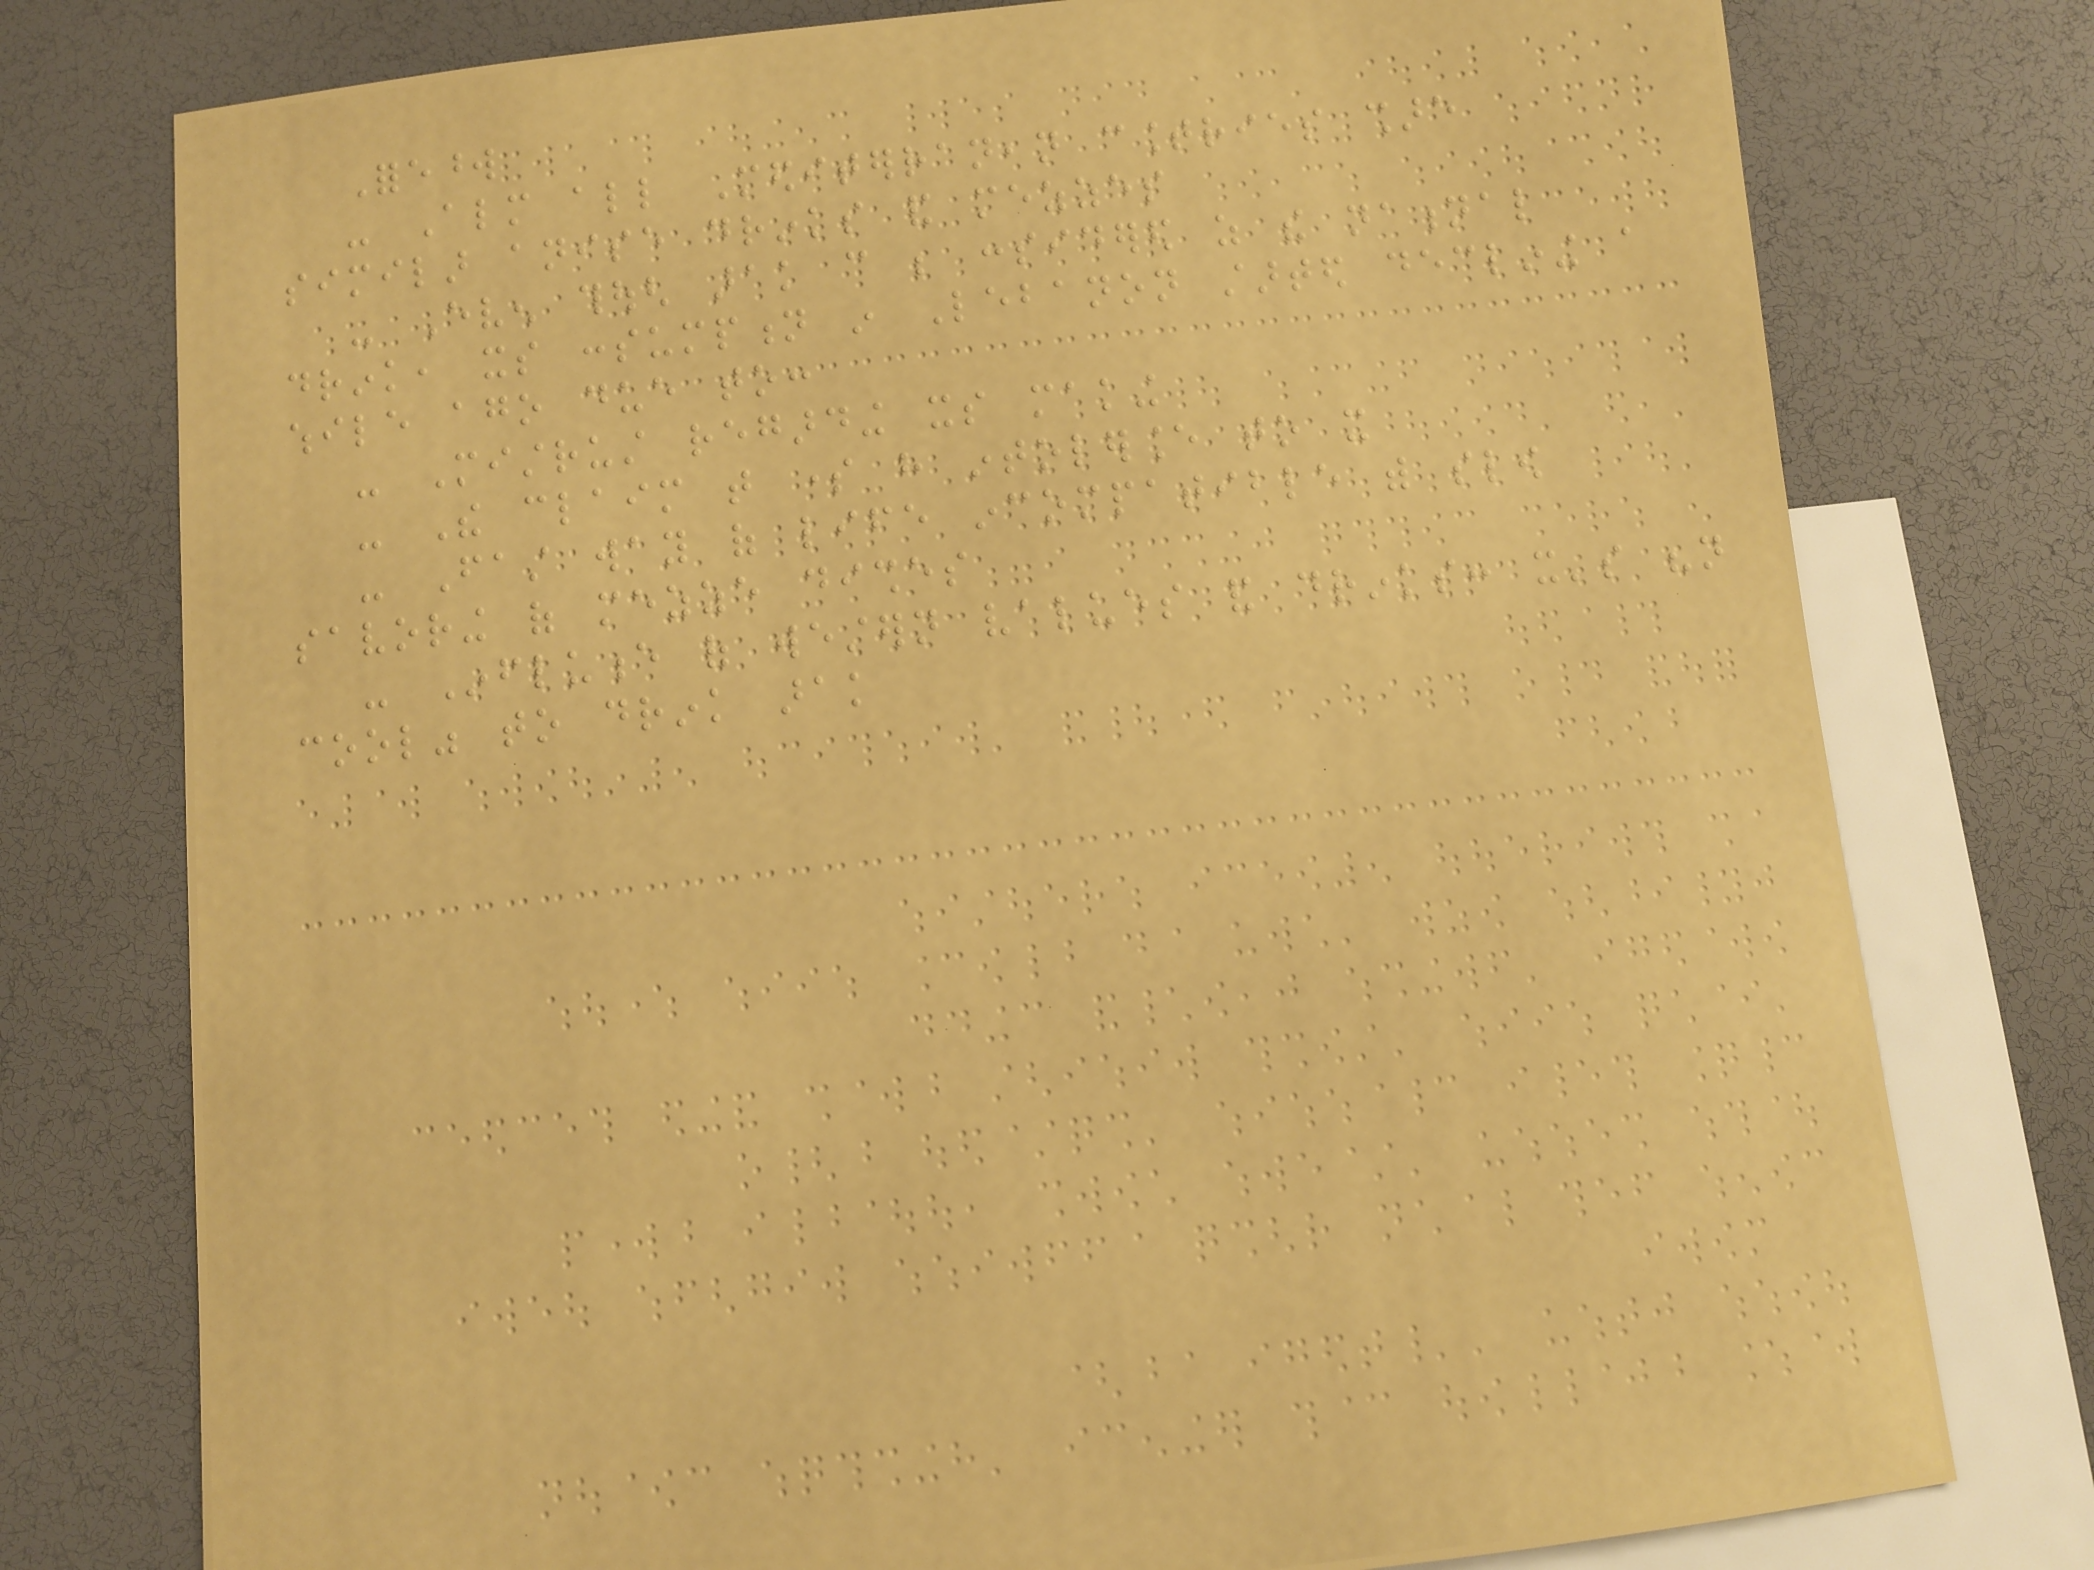Foreword
- Almost all Mediterranean countries share
similar anise drinks and mezzes
- Even though arak can be considered as the national
drink, its consumption in Lebanon started declining a
while ago due to:
- Mistrust regarding its making
- The claim that some have intolerance to it
- Fast way of life incompatible with slow
savoring of mezze dishes
- Influence of western values and drinks: it's "not
cool" to drink arak
